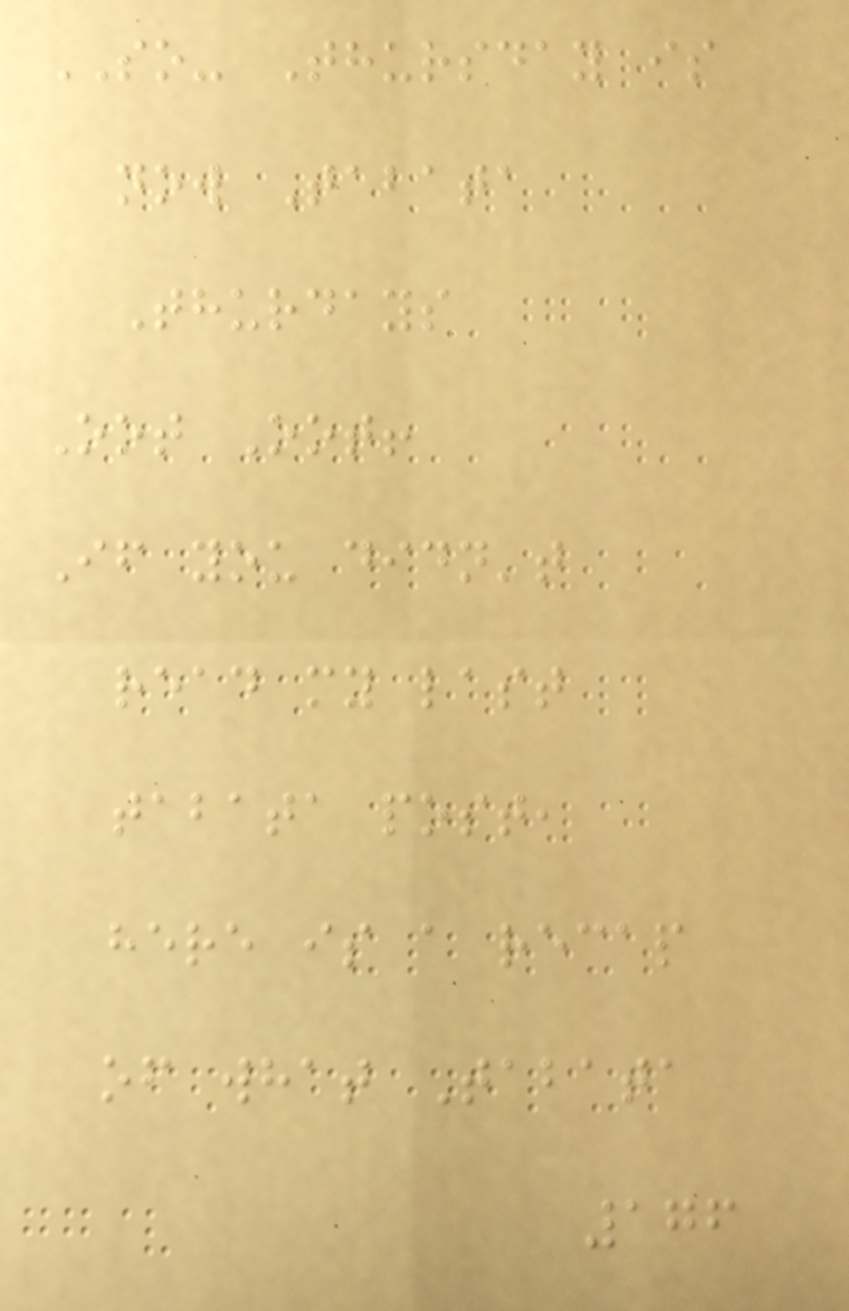SO- Thursday is
now Tabata
Thurdays
Oot Oot!
If you didn't
read my last
tabata post,
here is a recap
of what Tabata
176
